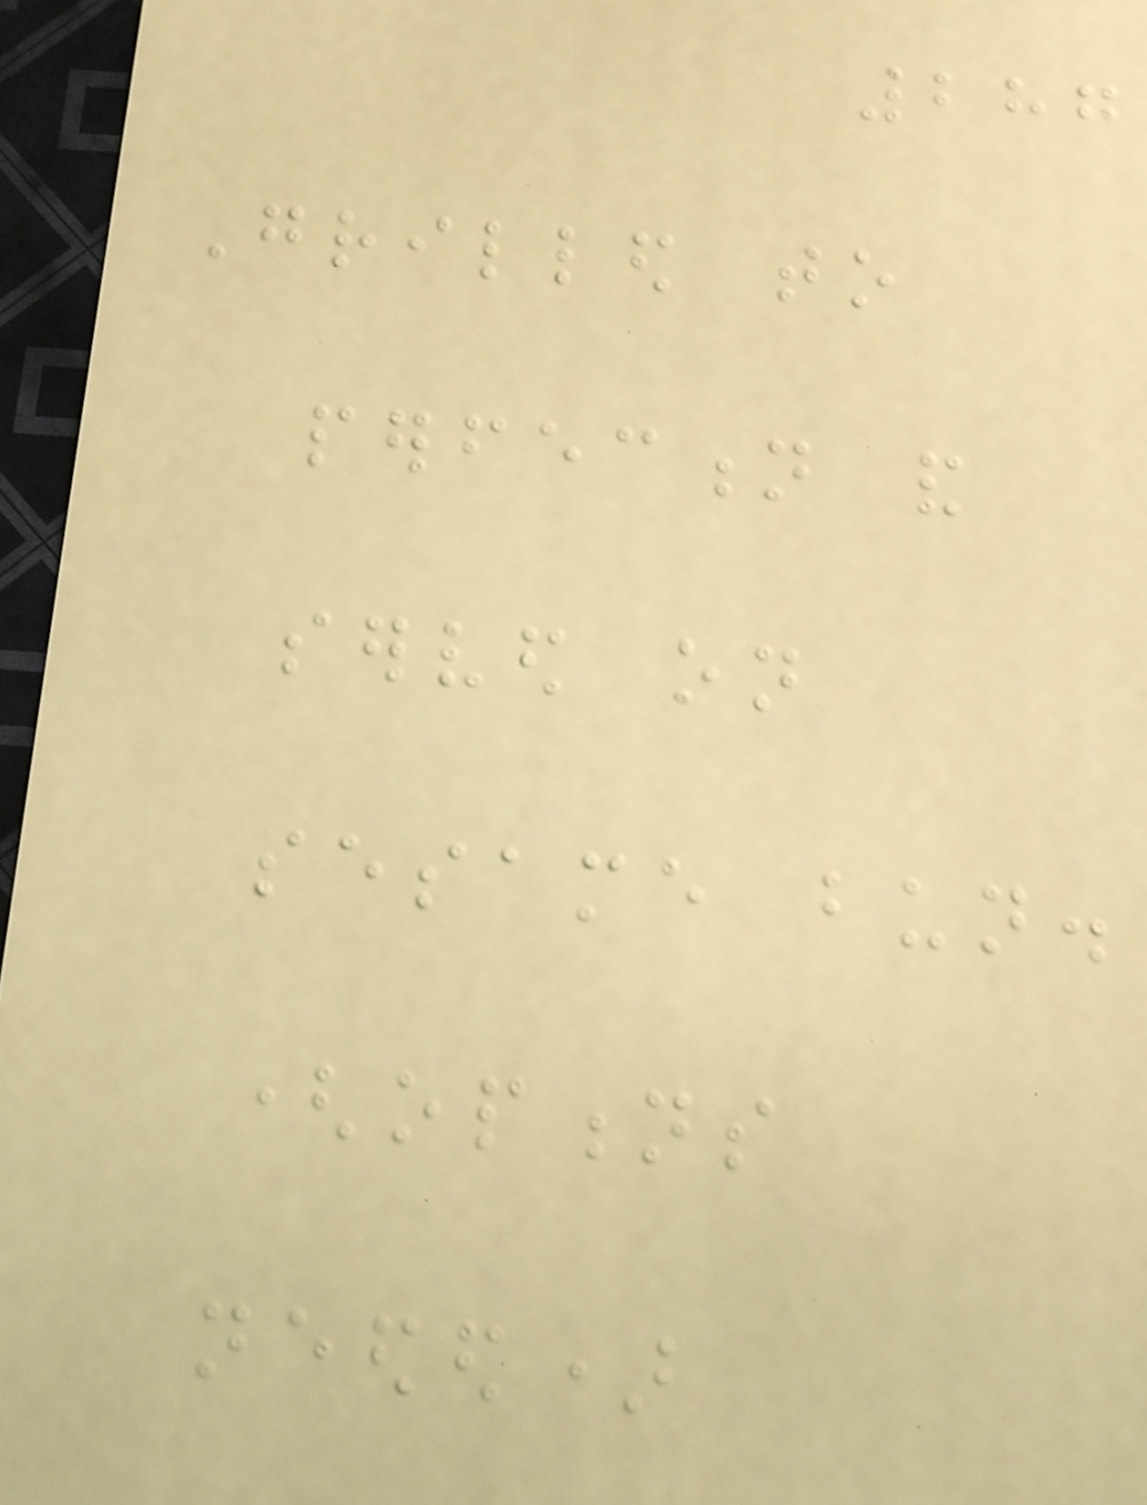287
Grilled to
perfection and
served on
sesame bun.
(options
needed)
